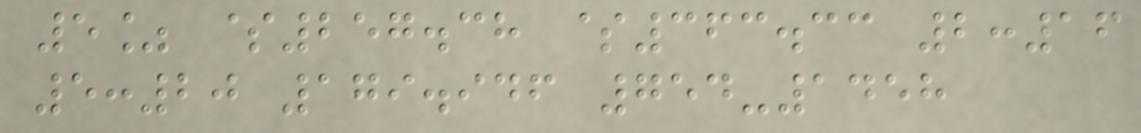5% $257.38 $363.33 2:16
5:20 179.946 754-1458
